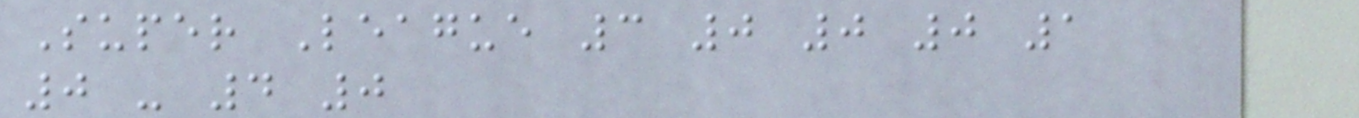Super League 3 0 0 0 1
0 - 4 0
